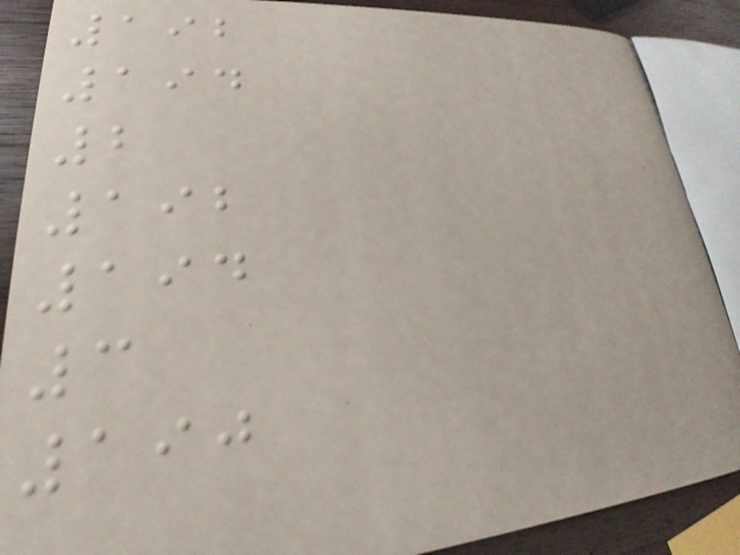192
194
2
192
194
3
190
